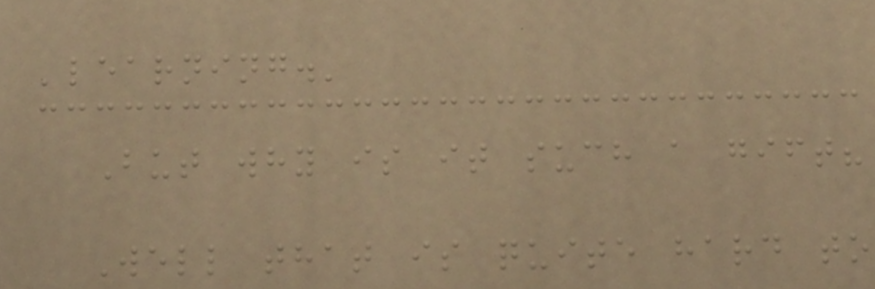'learning.'
But why is it such a gift?
Well that is quite hard to
